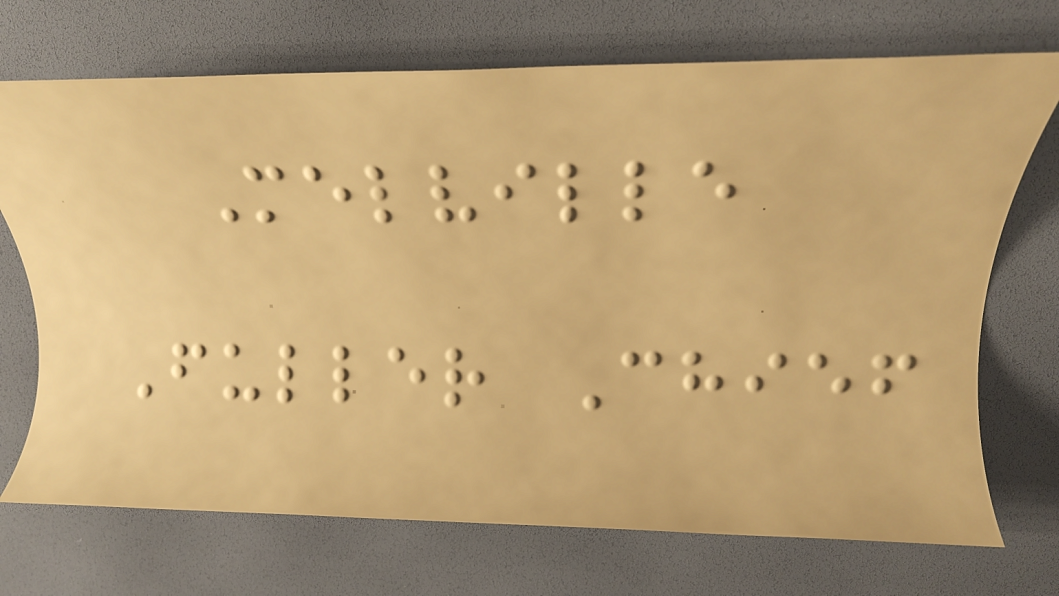Melville
Fuller Chief
